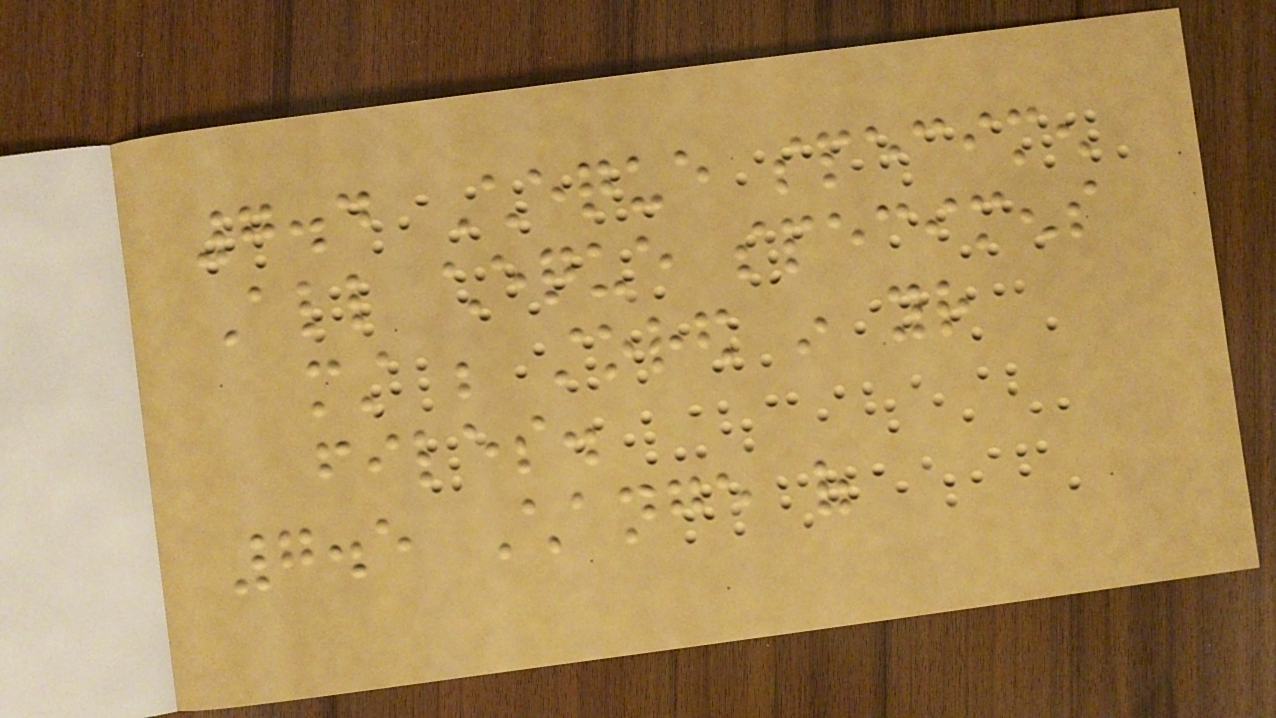7.4 Cheque specimen
All cheque specimens
must be stored in your
files.
7.5 Change of
